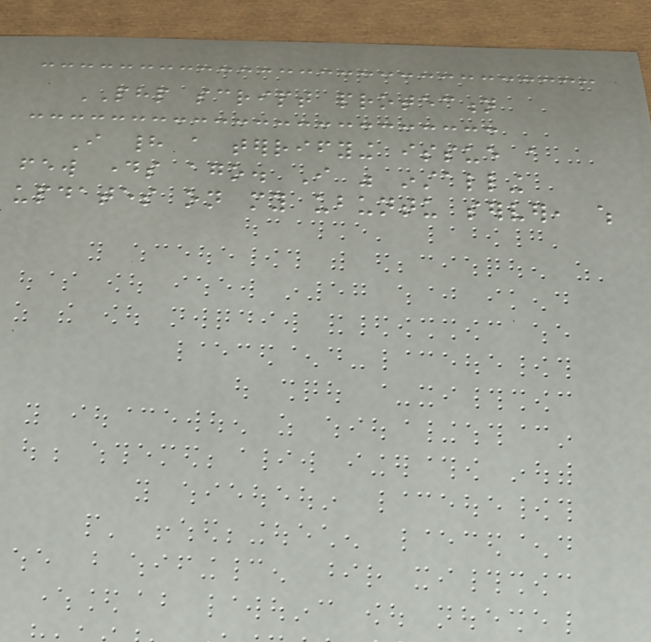PHP script protection
I had a terrifying issue a
few days ago. I was installing
updates on my ubuntu server, which
